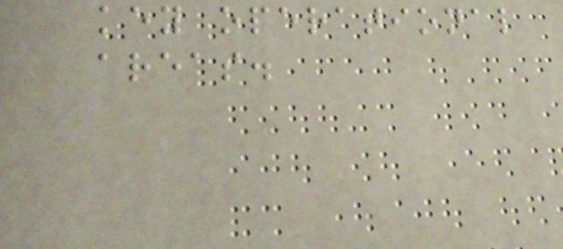key operational
areas.
